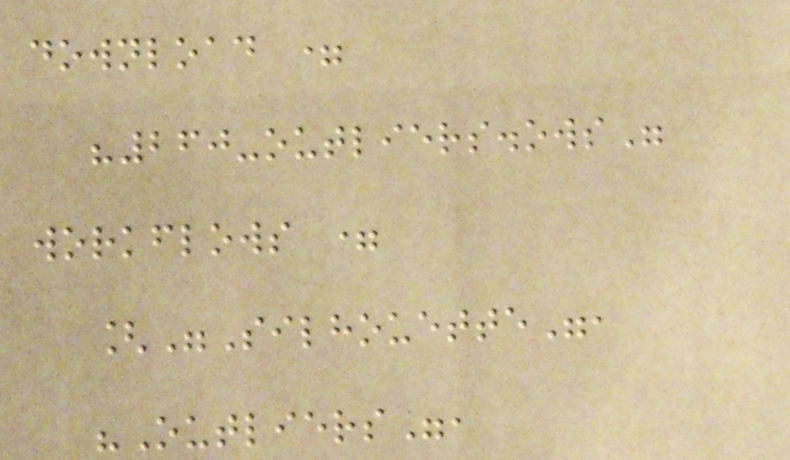download =
"260-outliers.ows"
workflows =
["Silhouette",
"Outliers",
